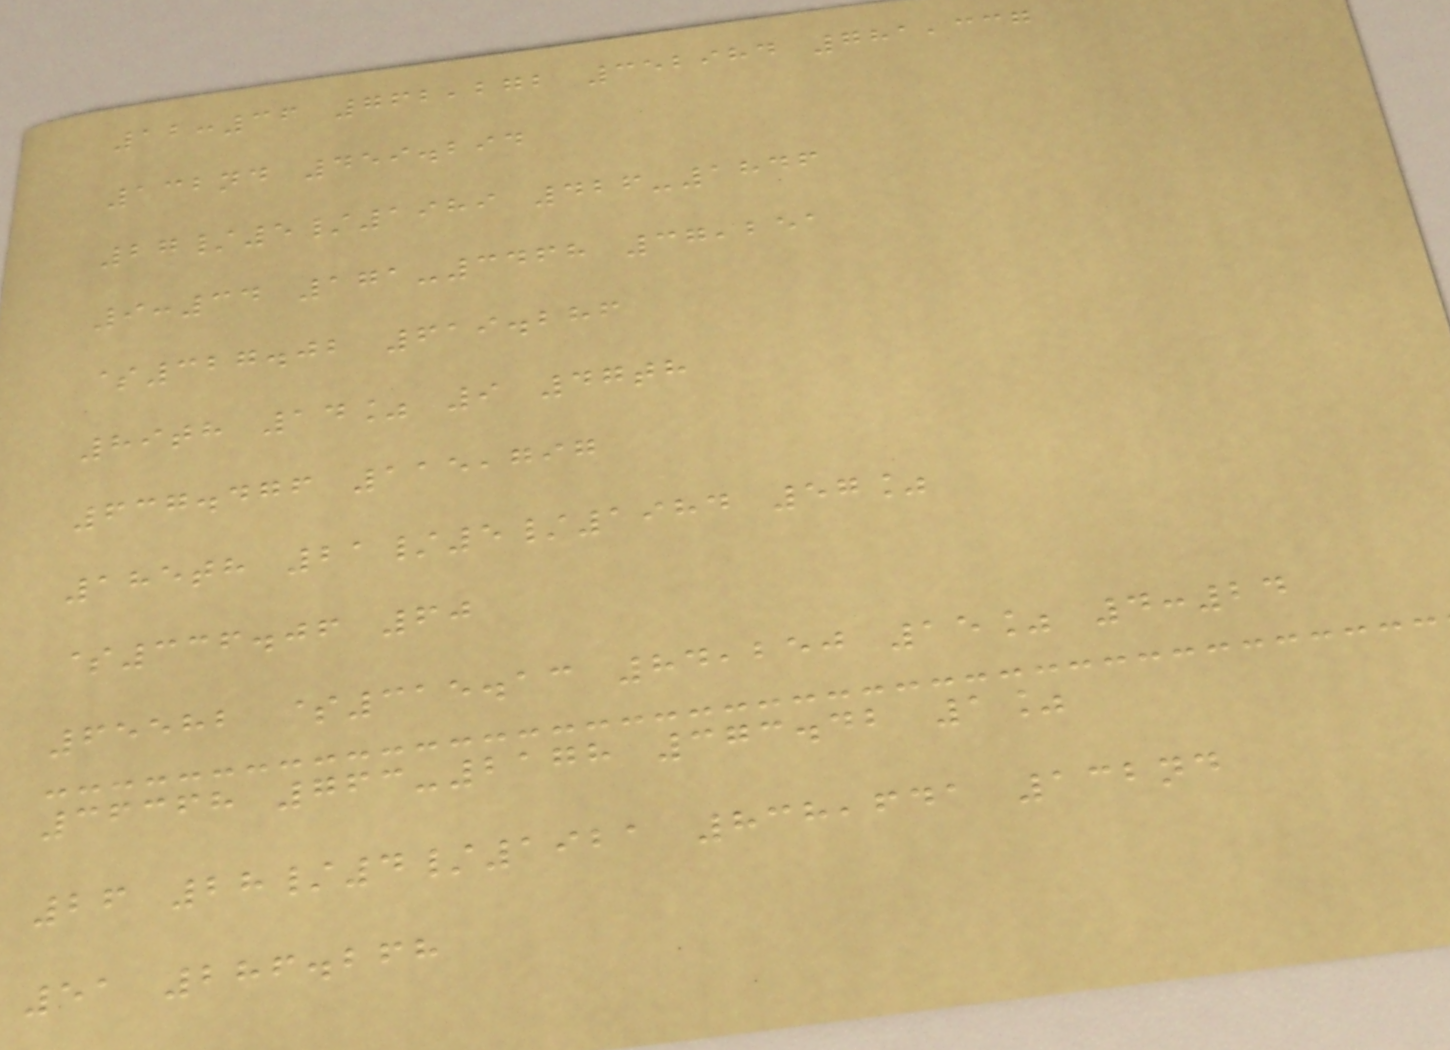12:36 762,272 352984 781,337
132nd 459.294
27/5/1989 426-1846
9:34 171-3468 37,251
$327.02 619.286
89th 14% 9 47th
637.476 115,797
185th 21/5/1984 57%
$336.06 60
65582 $315.13 84,250 15% 4:24
36368 763-2178 373.42 1%
26 28/4/1921 838,641 132nd
51 286.268
